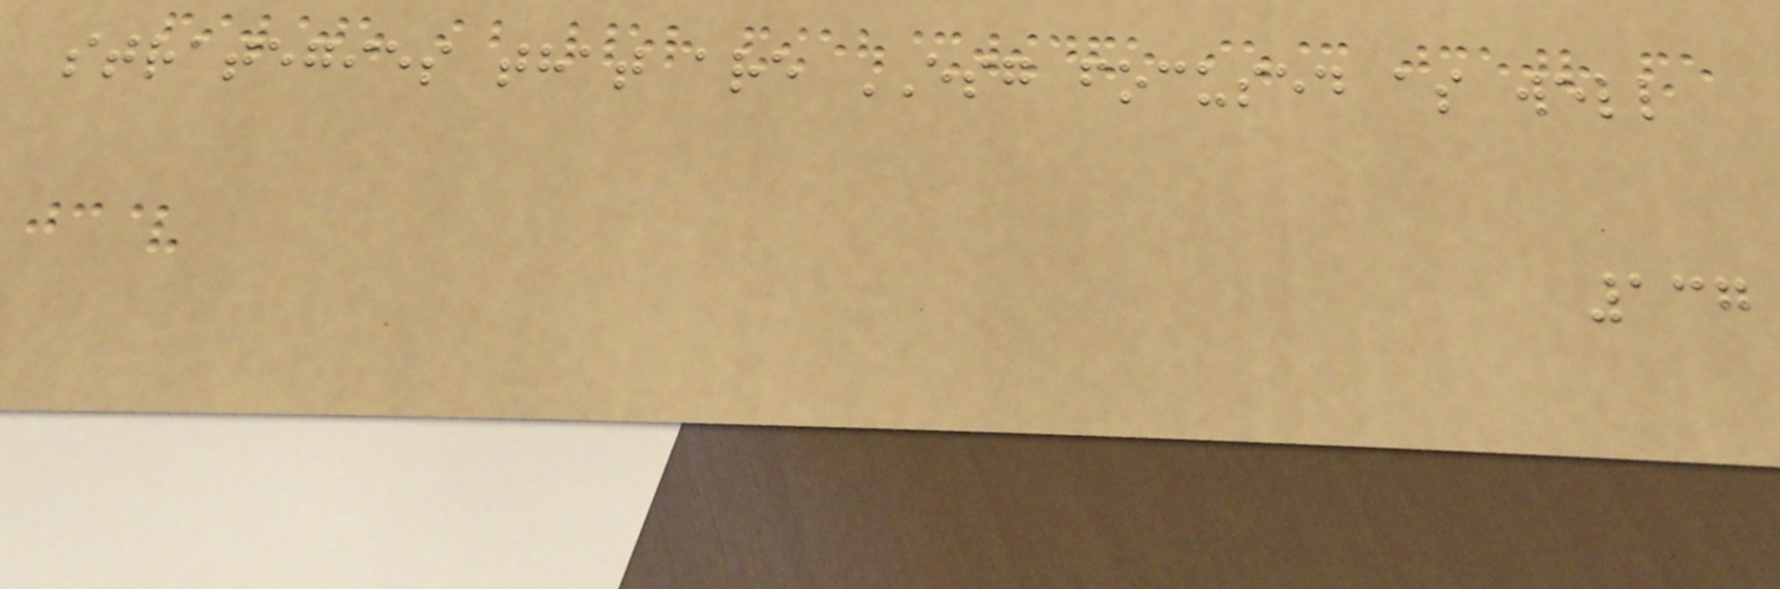strategies that are ESG focused as well
137
